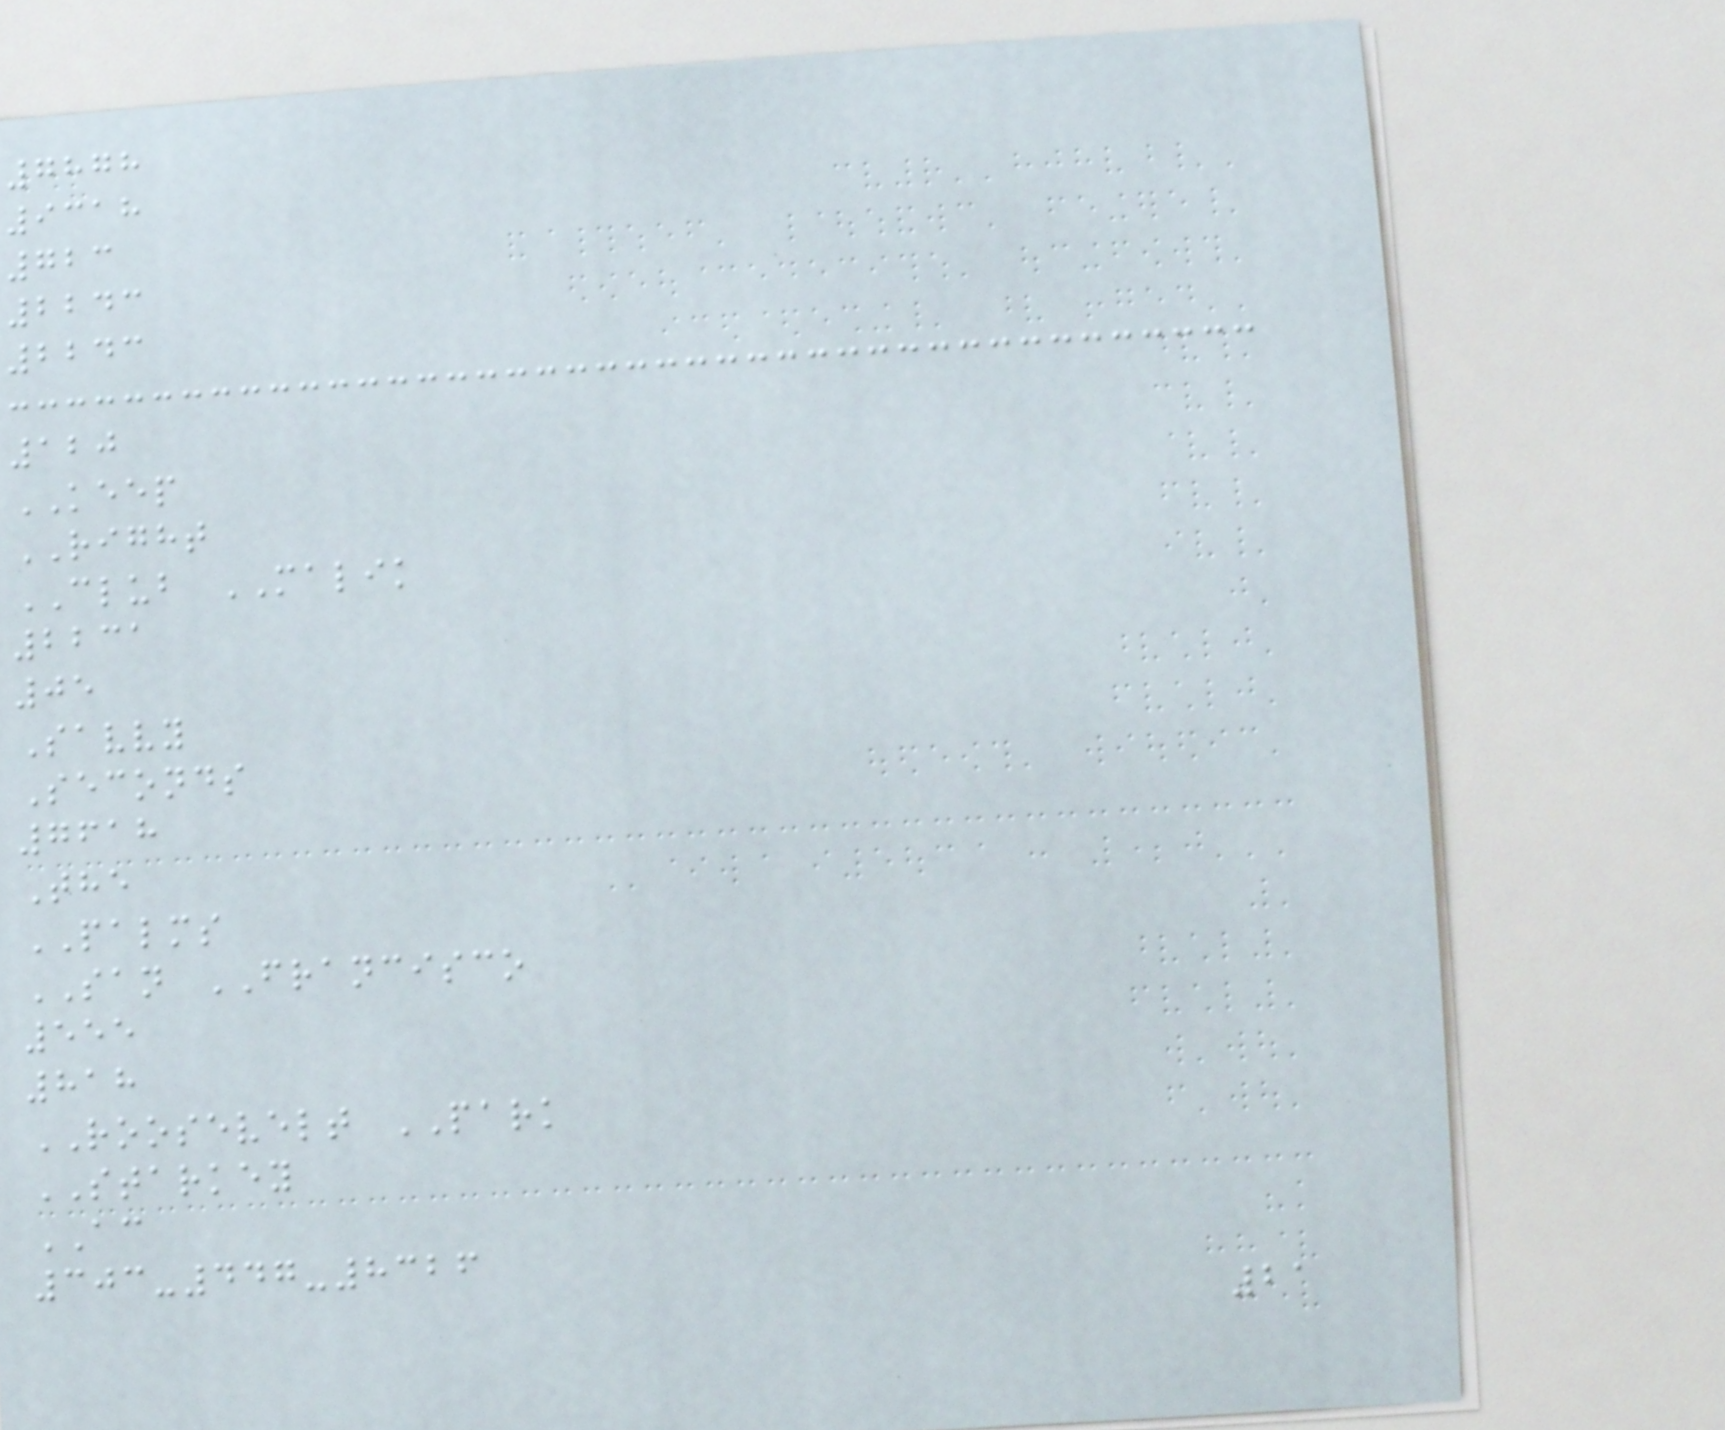7878
9318
723
2243
2243
120
KEEP
RIGHT
CLUB MALIK
2231
05
Savvy
Seconds
7618
The
PALMS
SAN FRANCISCO
555
818
ROOSEVELT PARK
STARKEY
AC
303-447-8326
21
